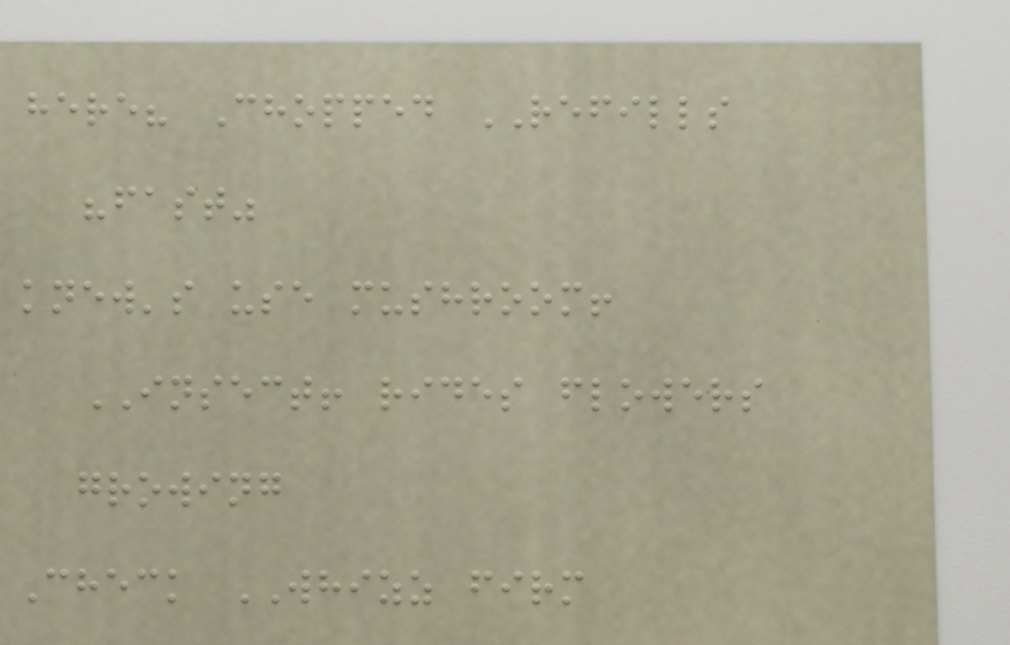here? Chopped REFILLS
"fast"
knew's use mushroom!
INSECT! rides flowers
growing
Check WHIZZ firm
